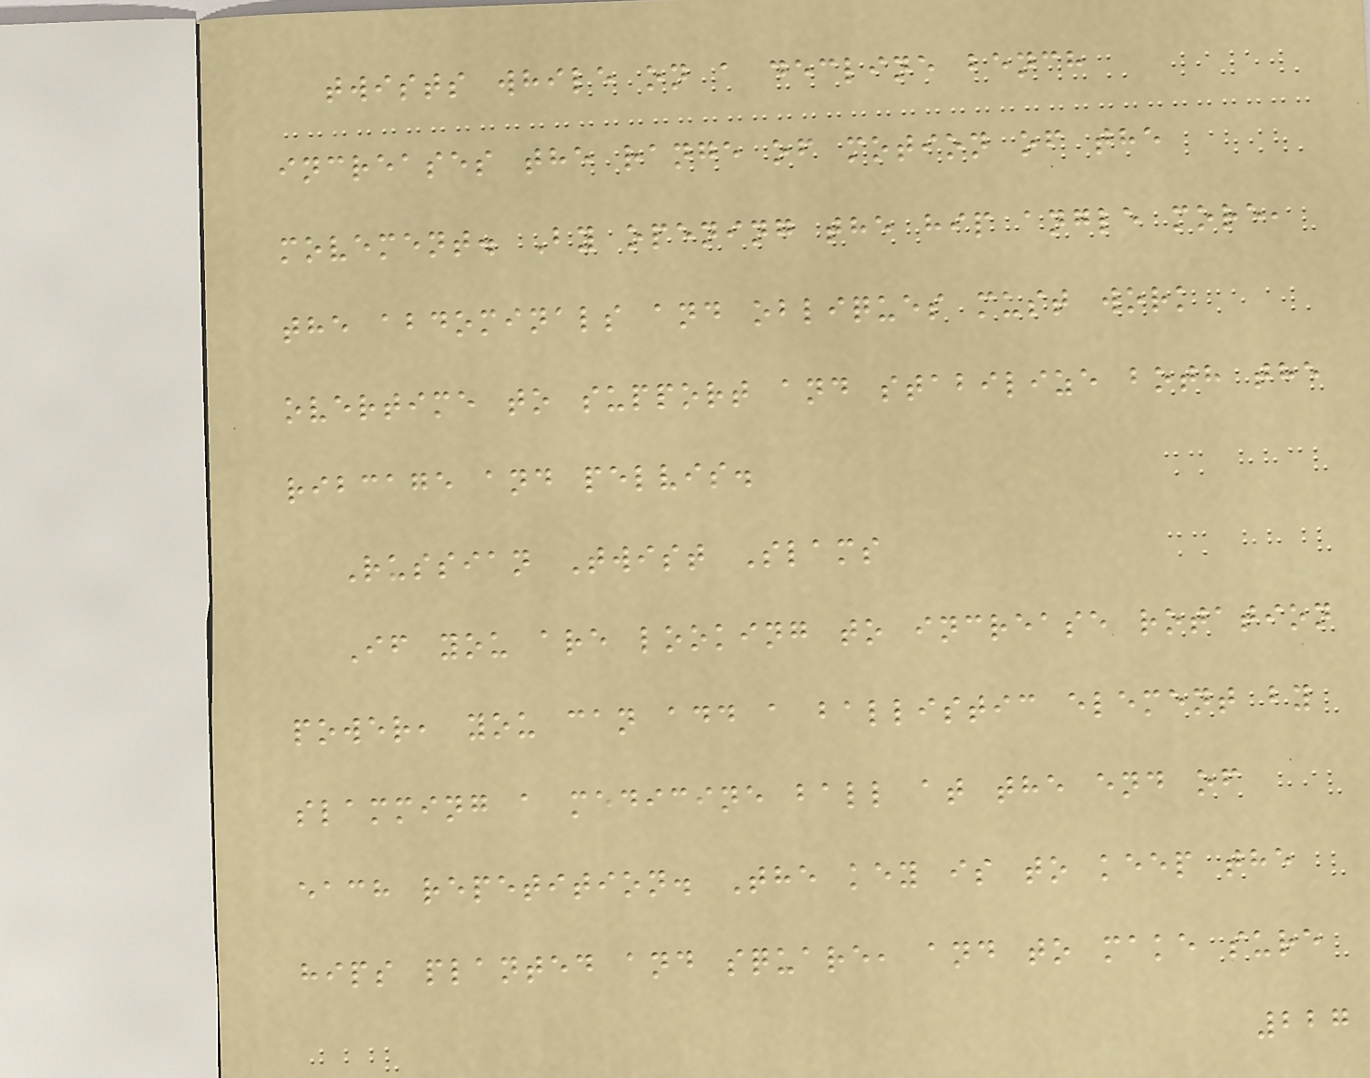twists while on a decline bench
increases the range of motion of the
movement. By opening the hip angle more,
the abdominals and obliques must work
overtime to support and stabilize both the
ribcage and pelvis.
Russian Twist Slams
If you are looking to increase rotation
power, you can add a ballistic element by
slamming a medicine ball at the end of
each repetition. The key is to keep the
hips planted and square, and to make sure
227
